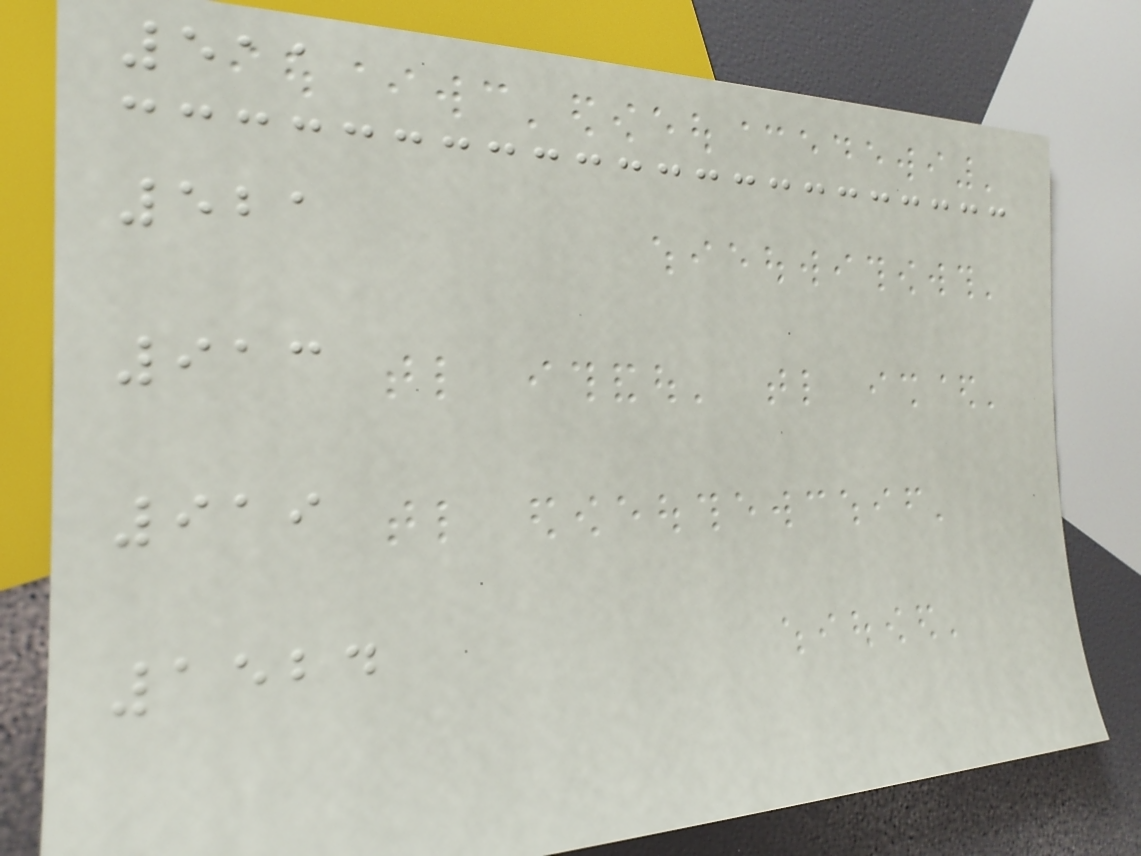511
521
913
919
1524
